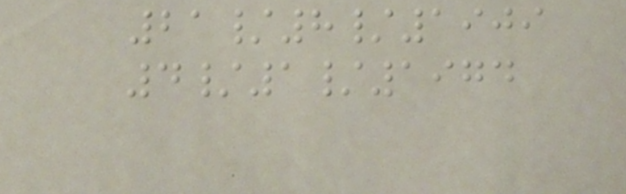21/8/1909
4/1/1974
